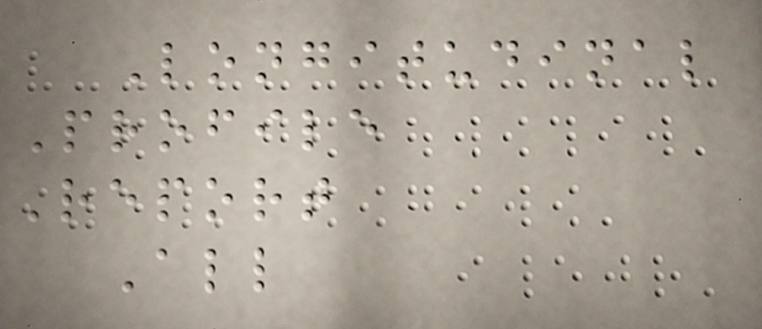Longitudinal
Profile
Report
All
